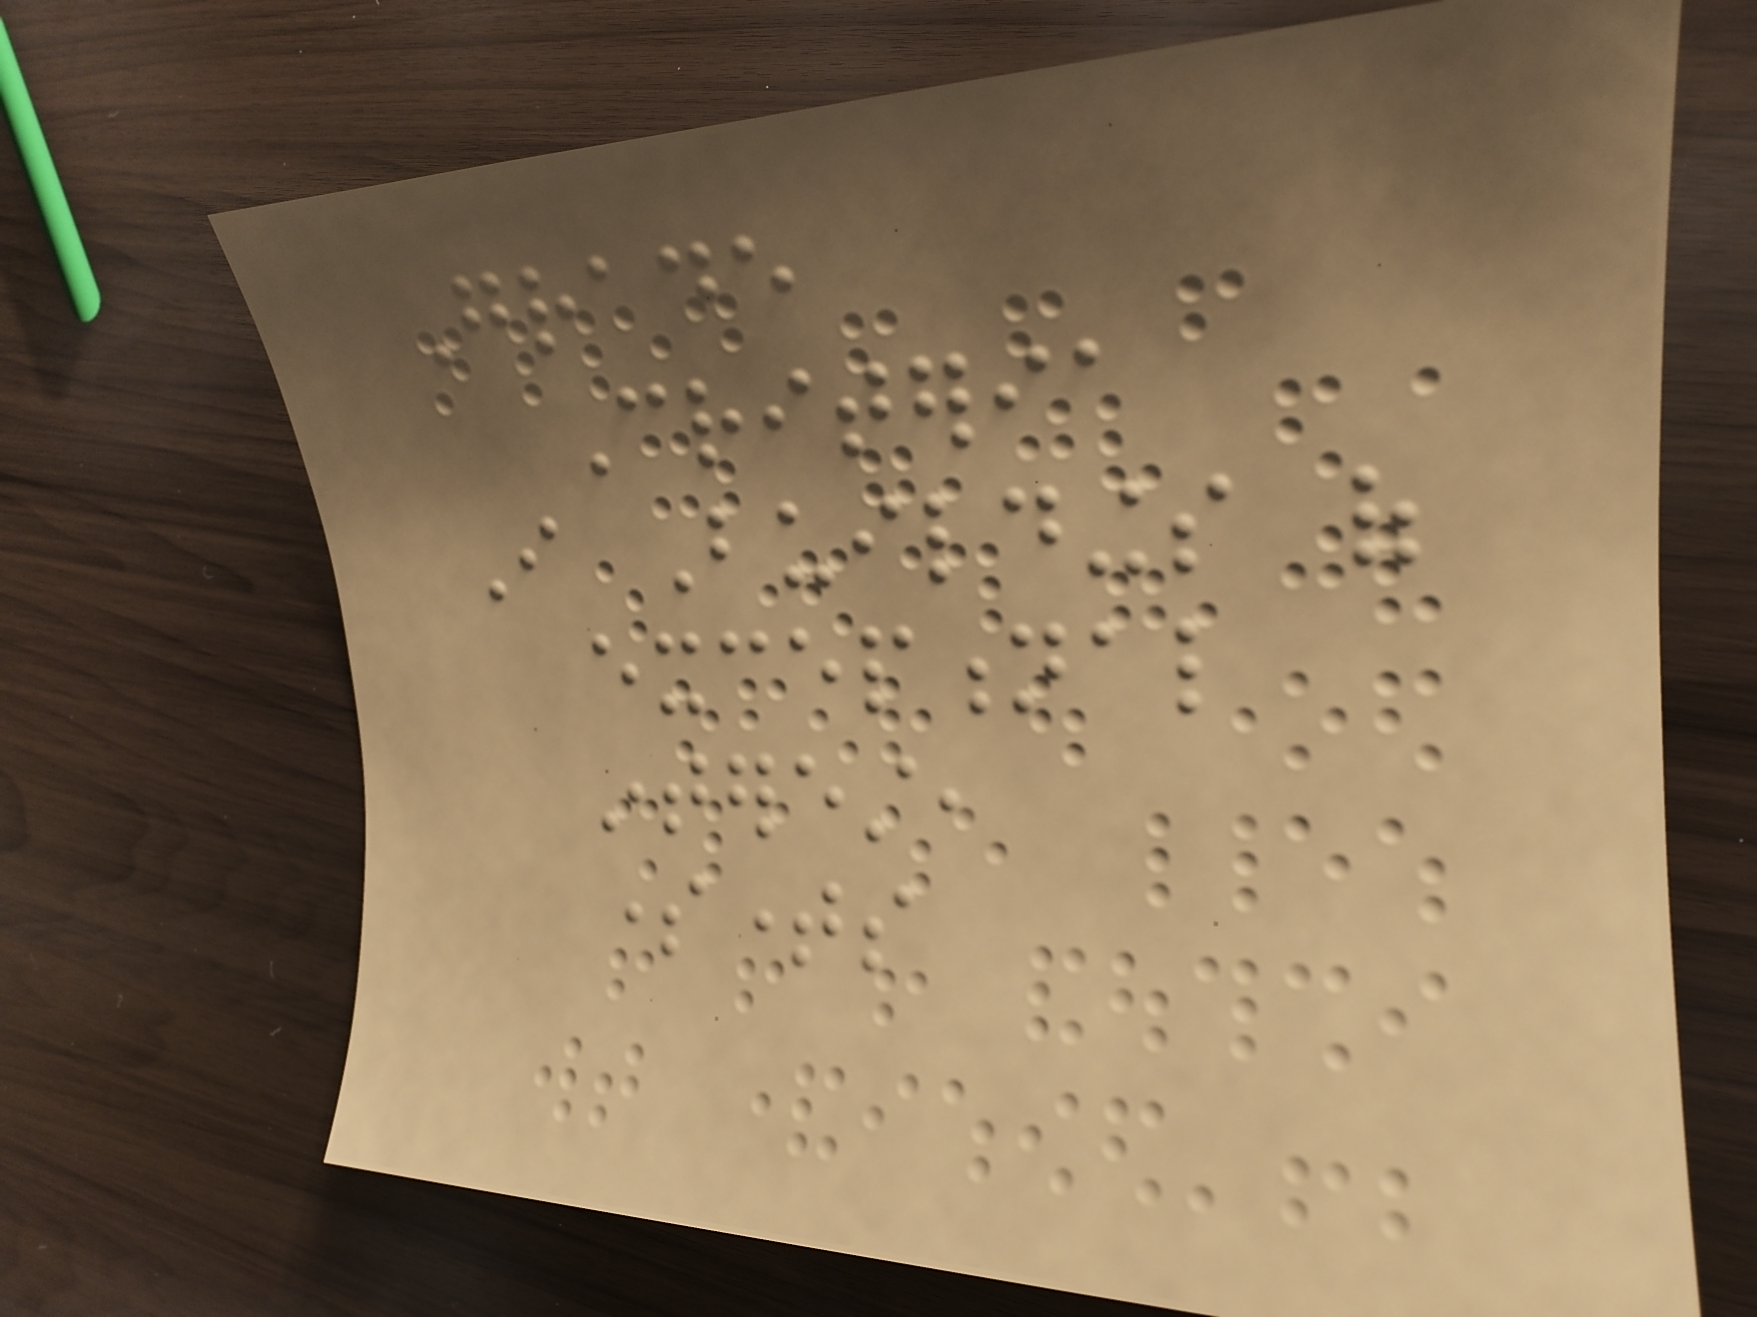Grade
Criteria
I Buildings of
exceptional
interest,
sometimes
